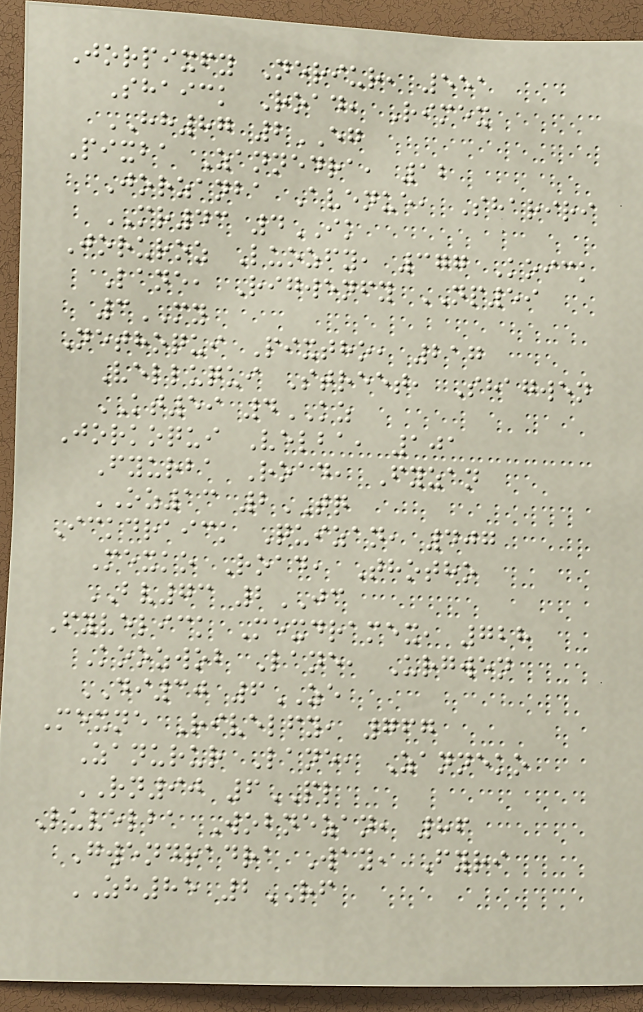Jorpixfy Neriur, 551
Shaick Road, Rimex
HH87 2EG
Pixba Zannedra, 12
Jorzanba Avenue, Shariri
MR43 4IK
Joruroz Luozfy, 377 Koick
Lane, Rigwenfy NP59
3MY
Nethoqui Pixtho, 217
Velluqui Street, Shagwen
KT59 4KZ
Jorkoqui Velba, 101
Fyurba Road, Fyzan
OZ13 2TQ
Ickdraick Quizan, 407
Mexko Road, Thotho
BV73 2JC
Fyvelick Mexdramex, 728
Koozwob Lane, Urgwen
DI30 6ZE
Mexne Rivelfy, 767
Zanurur Lane, Zanneko
RN90 6PL
Luvelba Wobnezan, 86
Gwendradra Way, Fyri
ZH85 2RF
